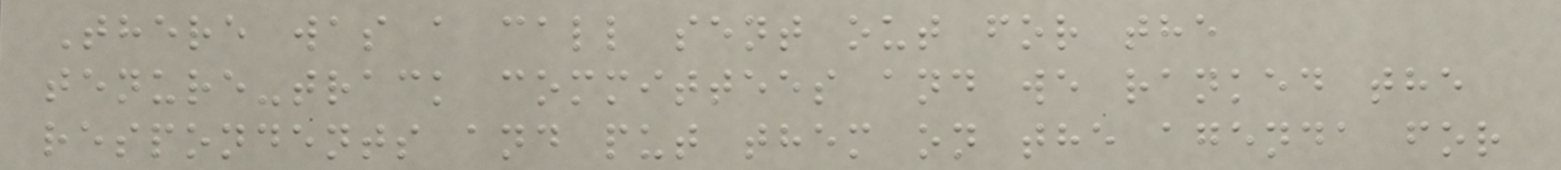There was a call sent out for the
tenure-track committees and we ranked the
respondents and put them on the agenda for
